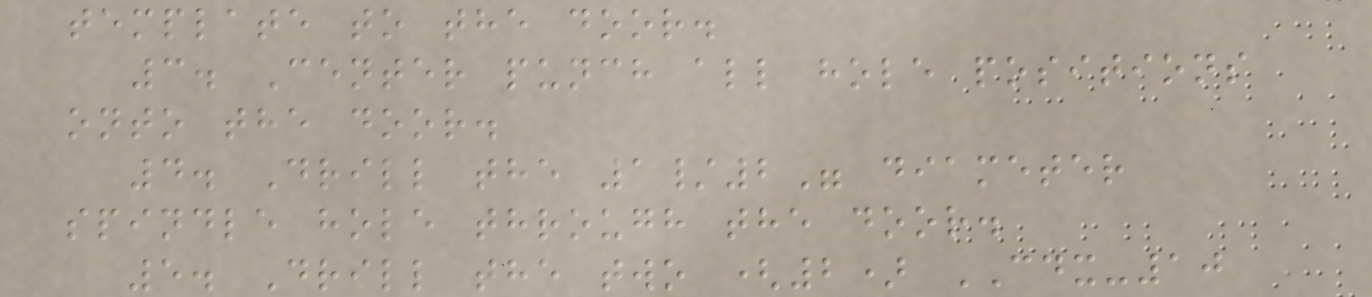template to the door.
3. Center punch all hole positions
onto the door.
4. Drill the 1/2" diameter
spindle hole through the door.
5. Drill the two (2) CDX-10
